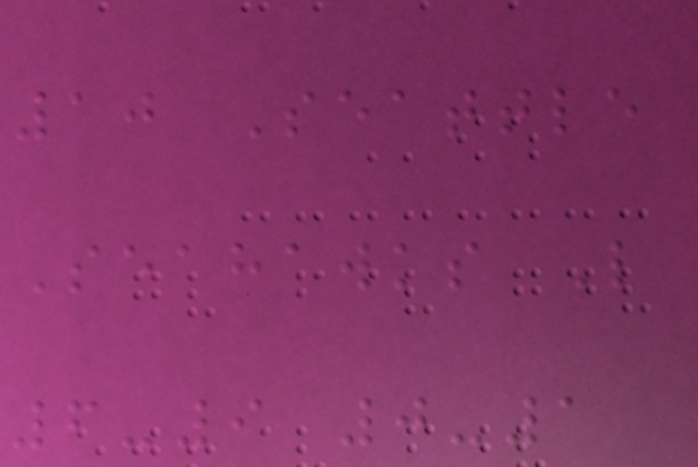10 Seattle
Seahawks L
6-9 0-1
